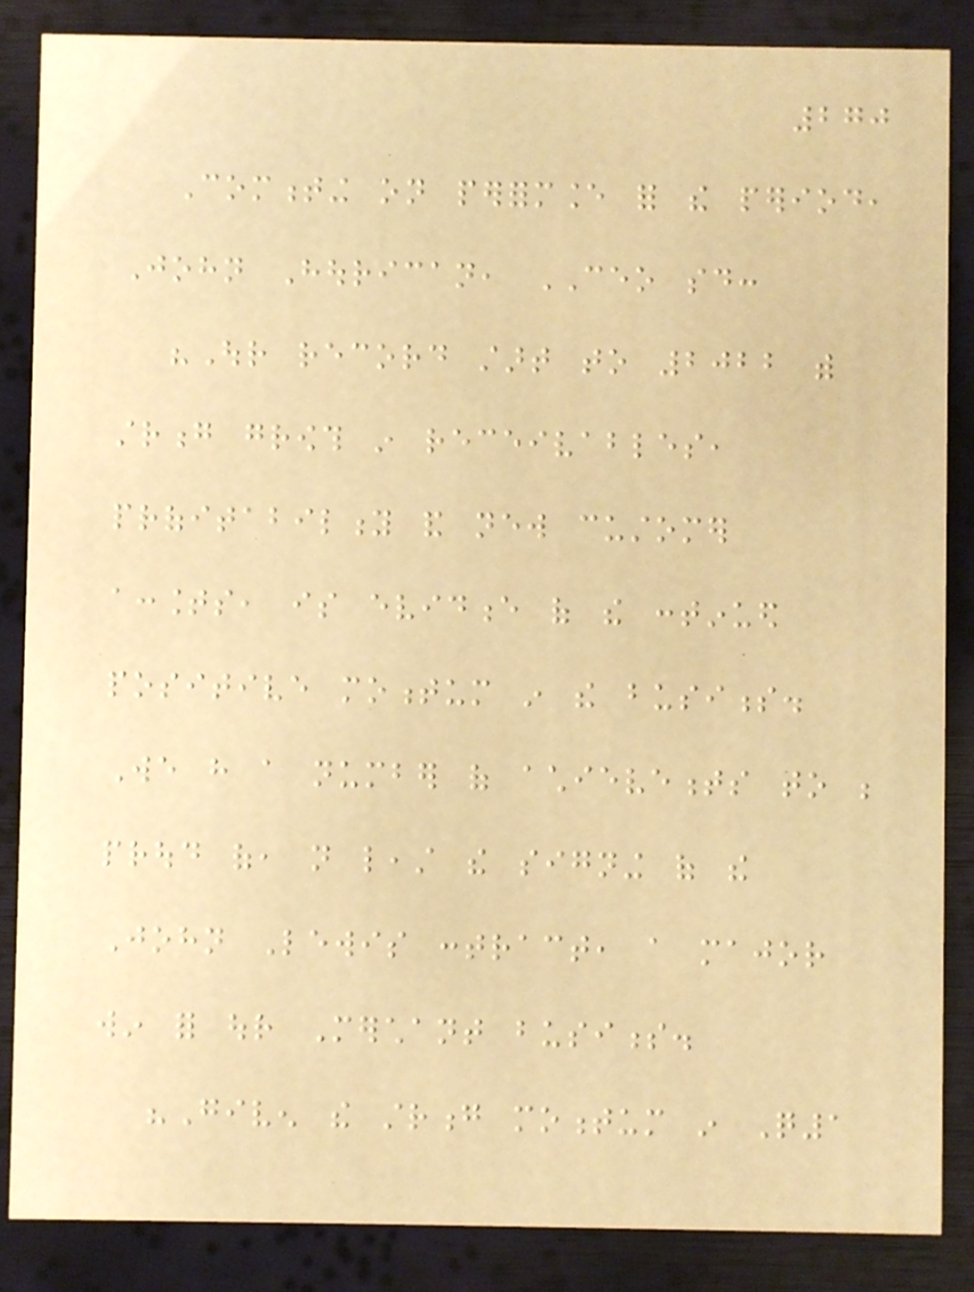270
Commenting on performance for the period,
John Hourican, CEO said:
"Our record start to 2022 with
strong growth in receivables,
profitability and new customer
accounts, is evidence of the continued
positive momentum in the business.
We have a number of achievements to be
proud of, not least the signing of the
John Lewis contract, a major
win for our Merchant business.
"Given the strong momentum in Q1
